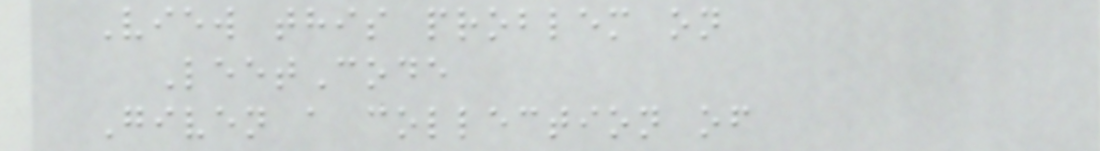View this problem on
LeetCode
Given a collection of
